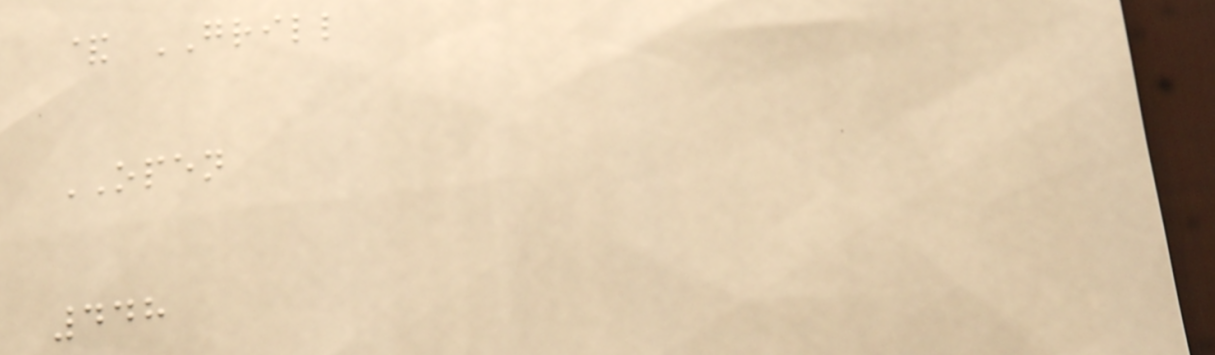& GRILL
OPEN
448
